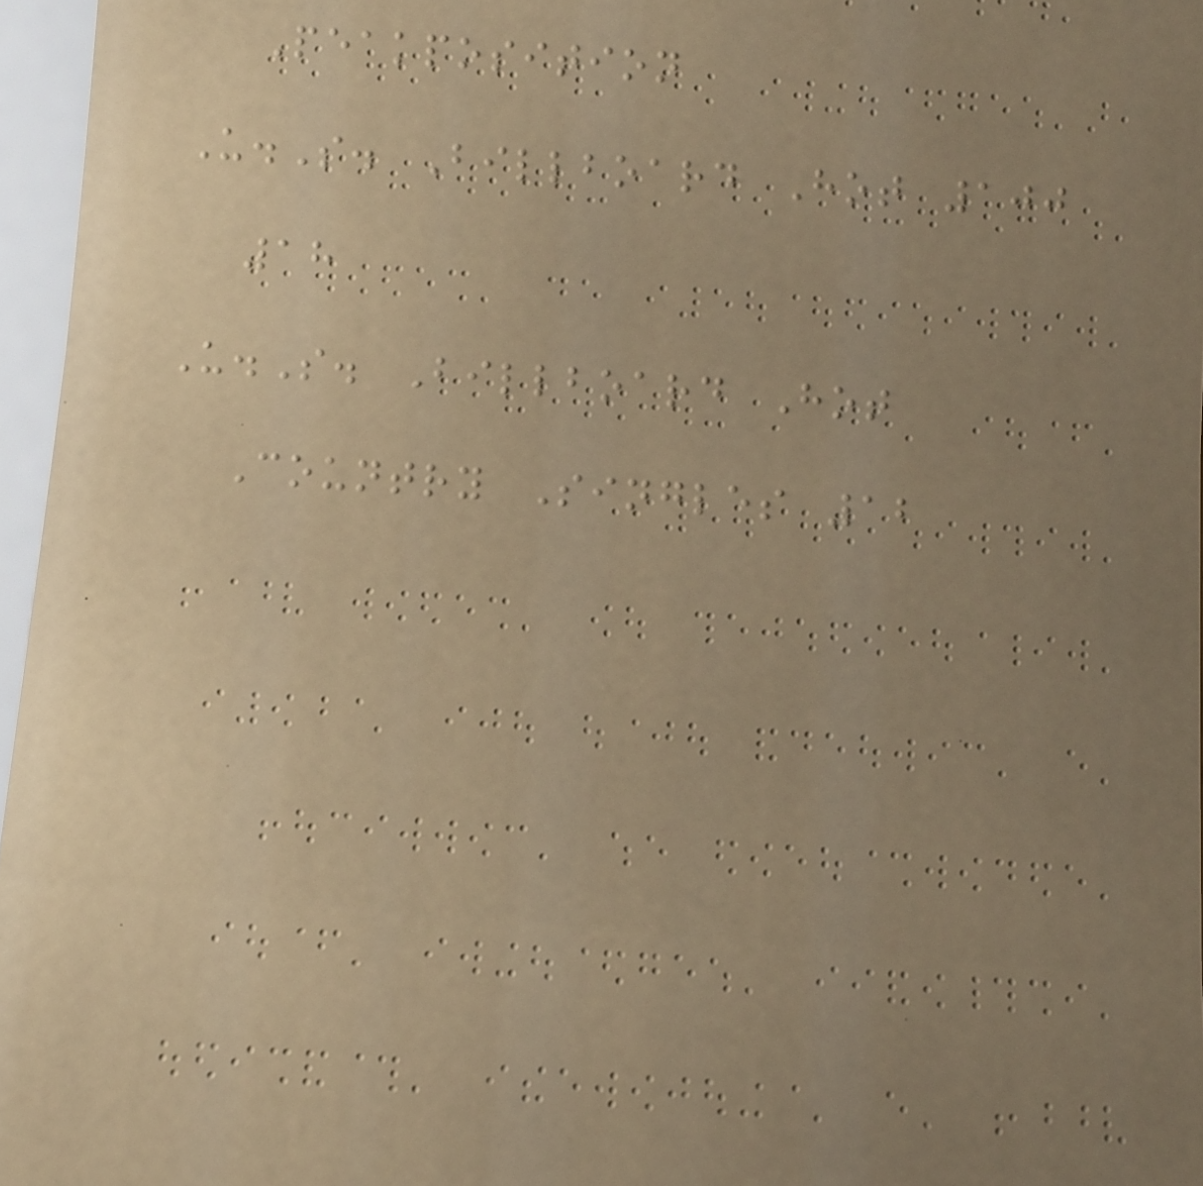Peakposition
U.S. Billboard Hot 100
18
U.S. Billboard Hot
Country Singles 12
